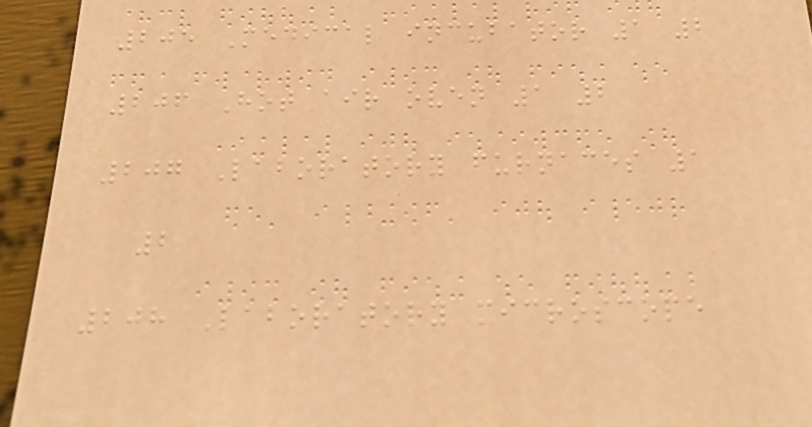205 Medical incubator 1 2
206 Hot air oven 1 2
207 Laboratory furnaces 1
2
208 Laboratory microscope
